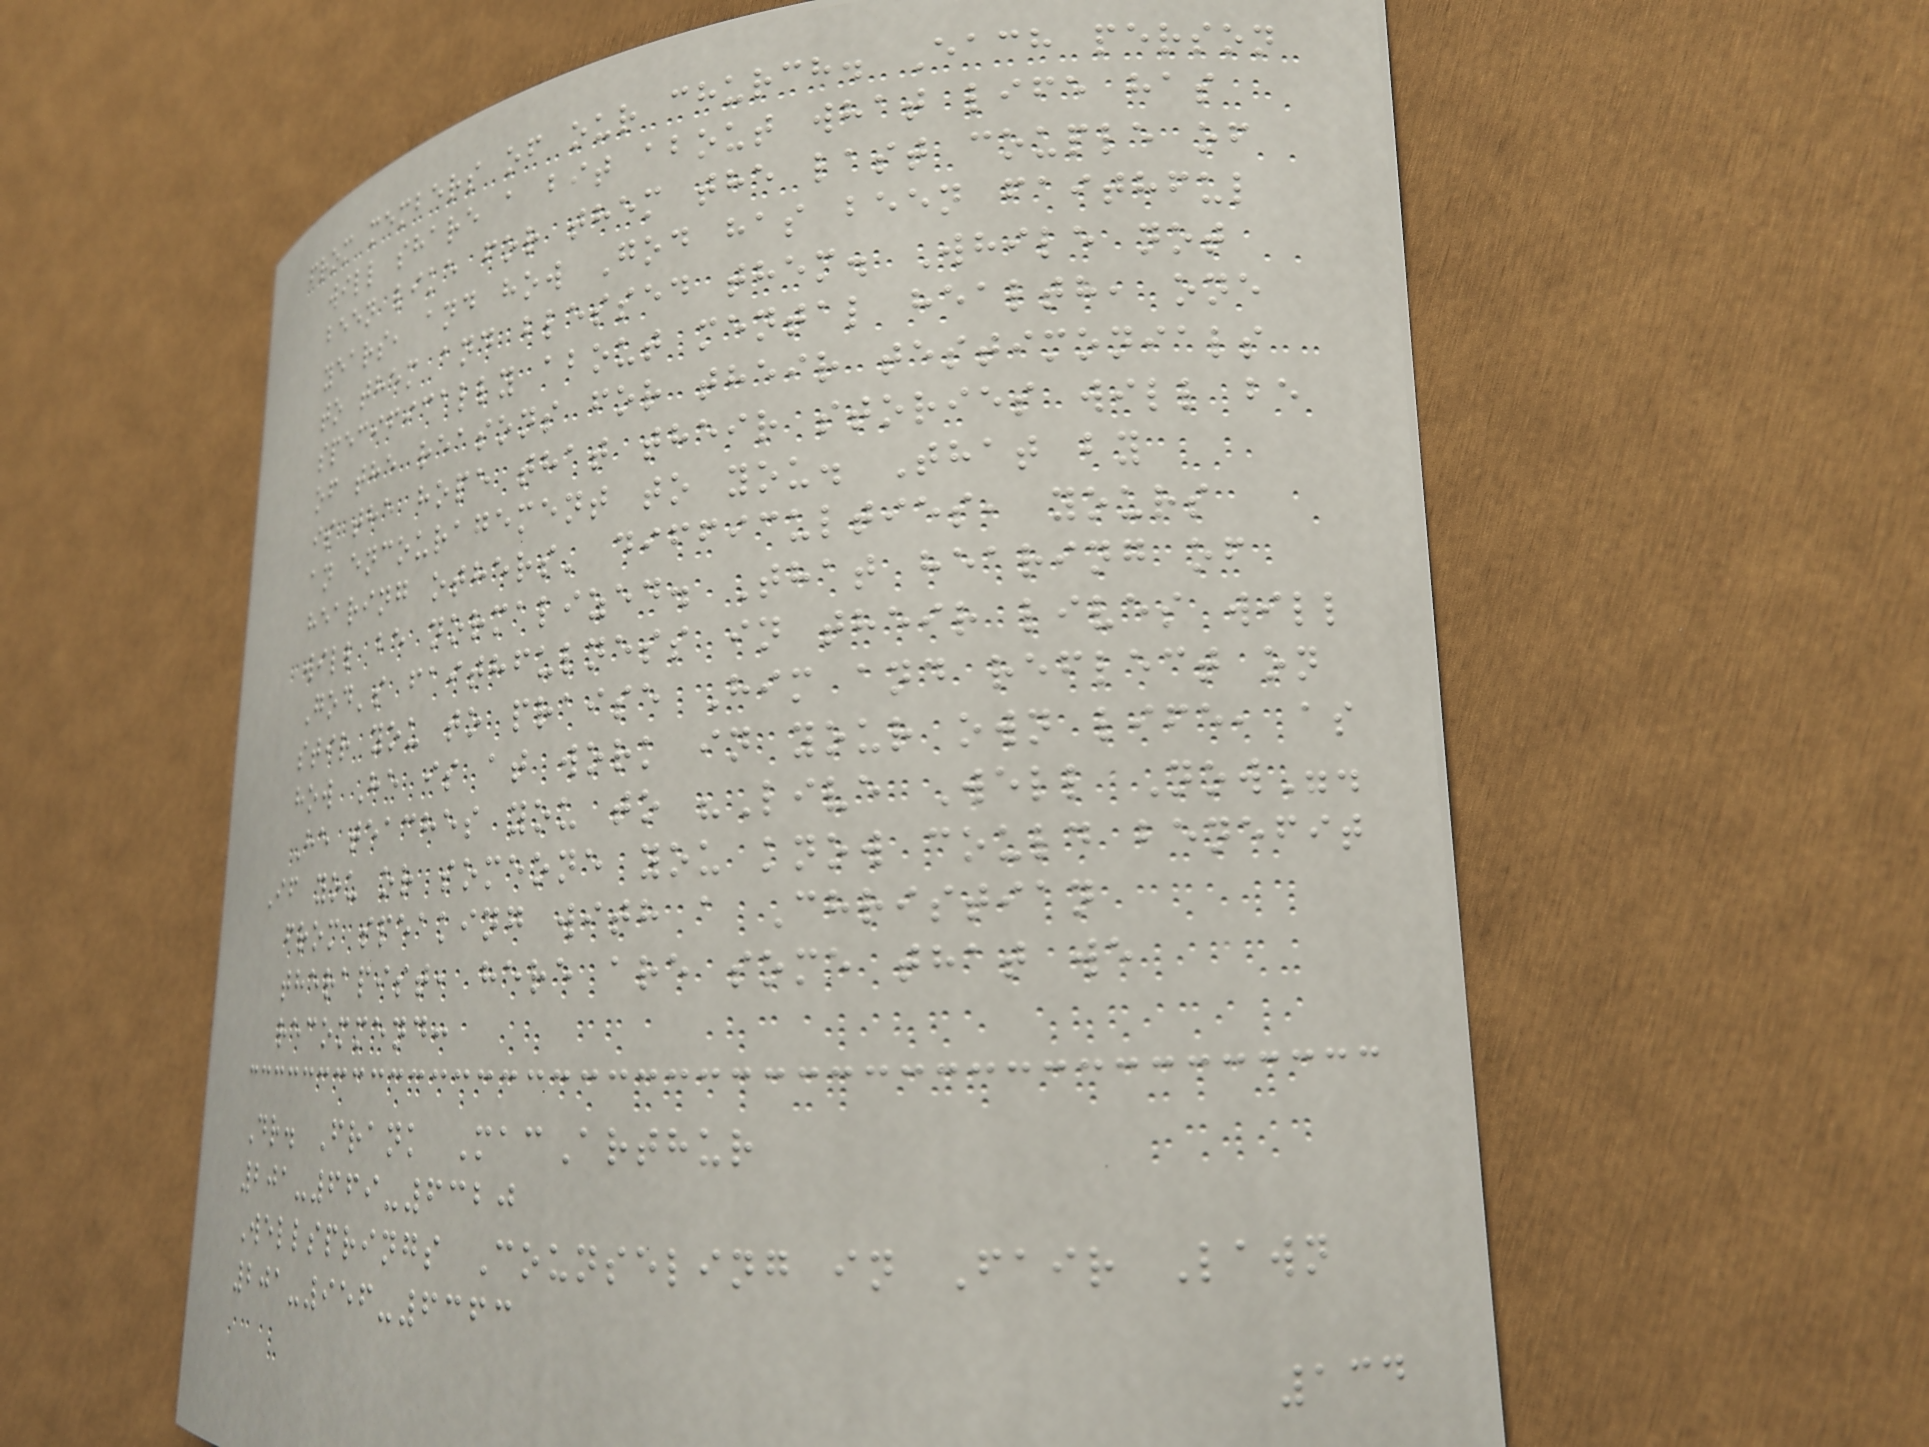from members of our church. Each person
will share a bit about what life has
been like for them the last couple of
years, and how God has been faithful
to them and blessed them. While not
specifically about mental health, one
of the reasons for their testimonials
is the hope that their stories will be
an encouragement to you. That by
hearing others' difficulties, yours
will be normalized. That hearing of
God's faithfulness in their lives will
stir you to praise Him and reflect on
how He is at work in your own life, as
He teaches you to "Live Well Now".
If you or someone you know could benefit
from speaking with a Christian
therapist, here are some that we
recommend:
Dr. Frank MacArthur
201-669-6320
Wellsprings Counseling in Fair Lawn
201-956-6363
134
